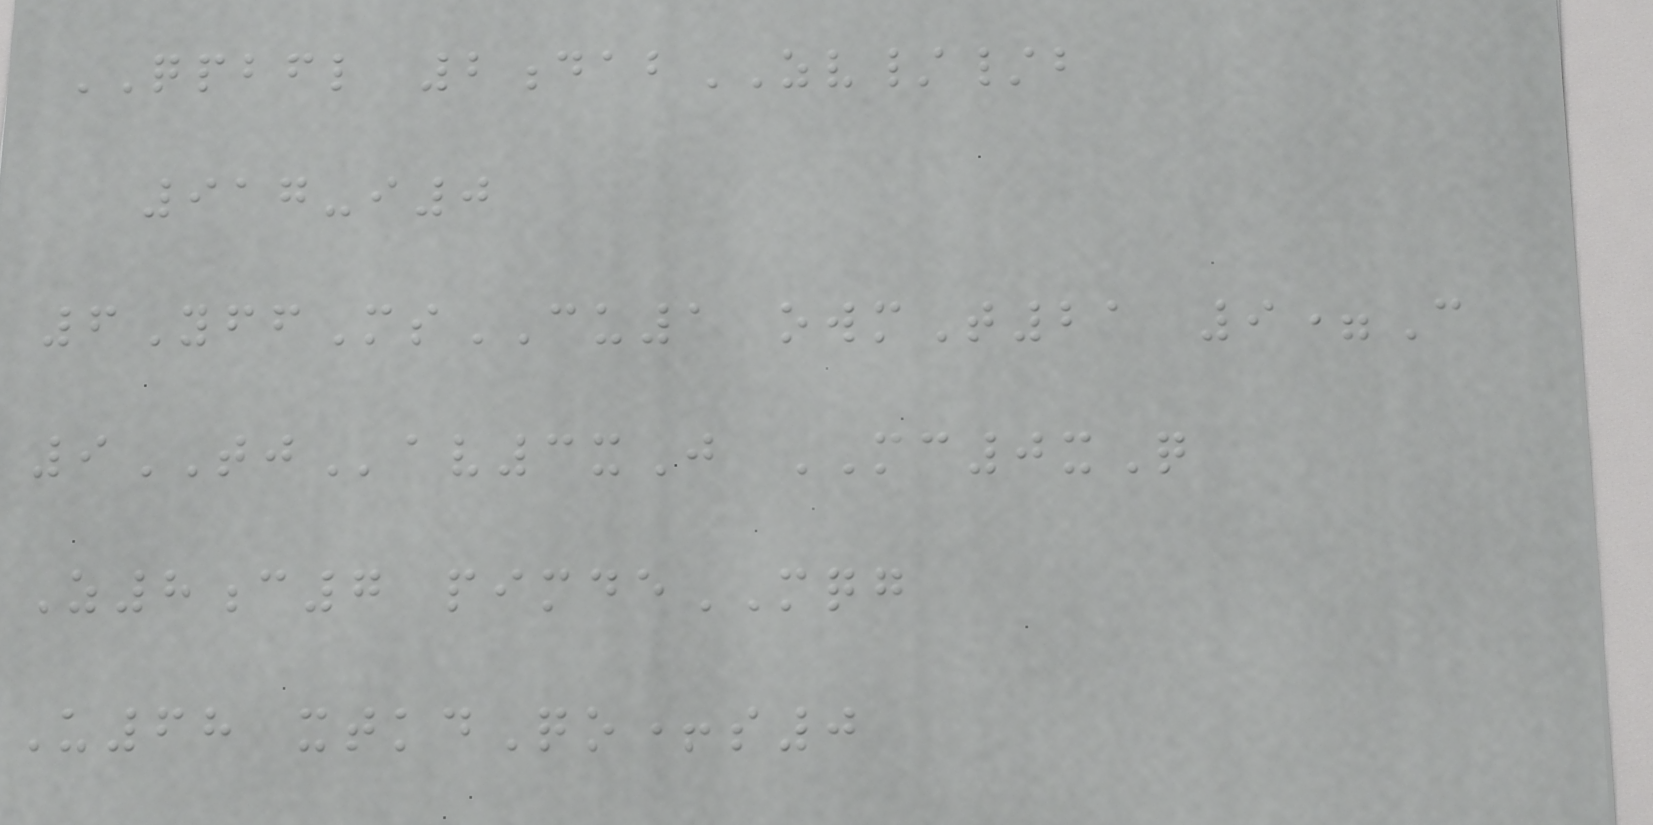QPBFL 2dabZV//b
917-i0
6YffMsCU1 owmT21 9=C
9TJav3xJ MC0xQ
Z8c7 pimdeMQG
U68 xtkdQo+s0
